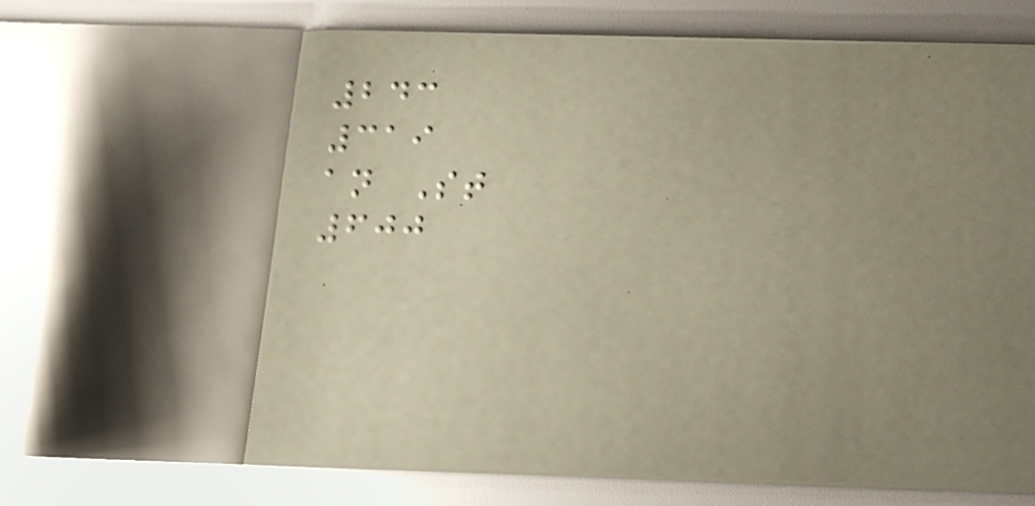243
319
an St
600
